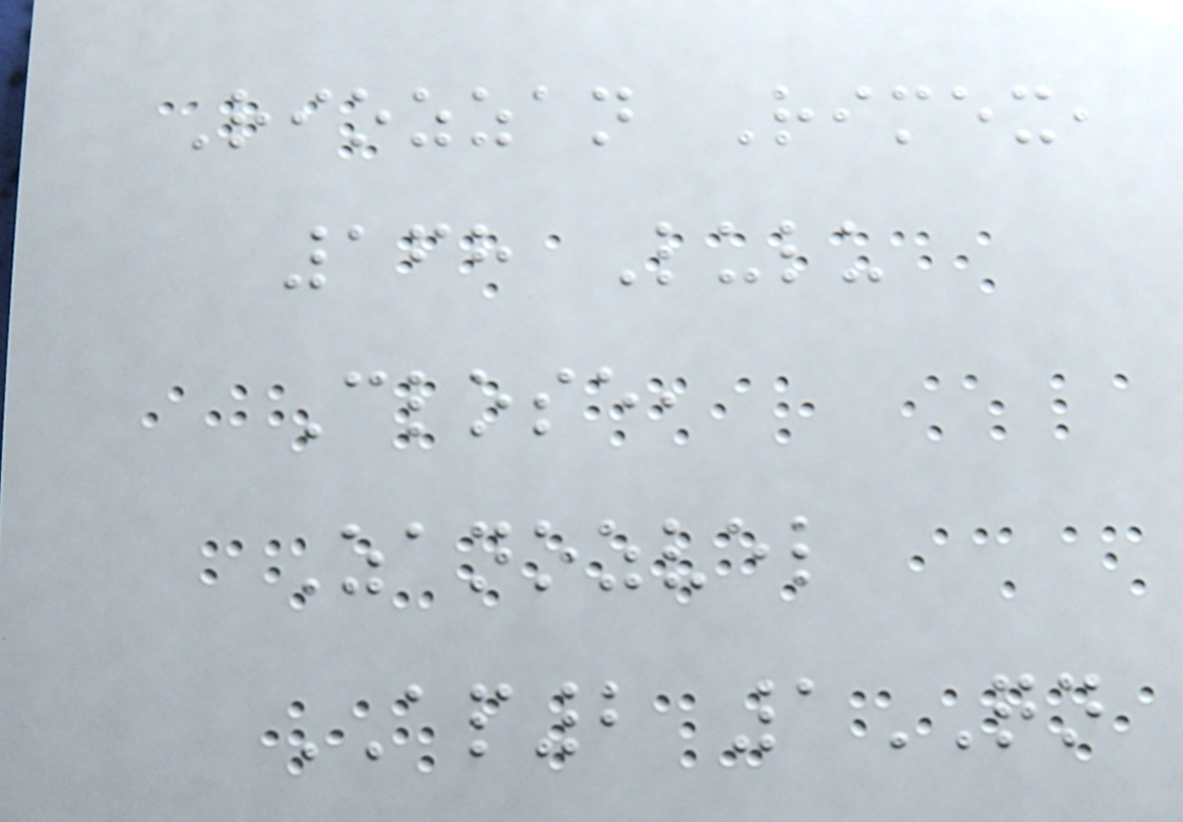Riozzan Rimex,
168 Lulu
Close,
Zanozvel
AP2 1QN
